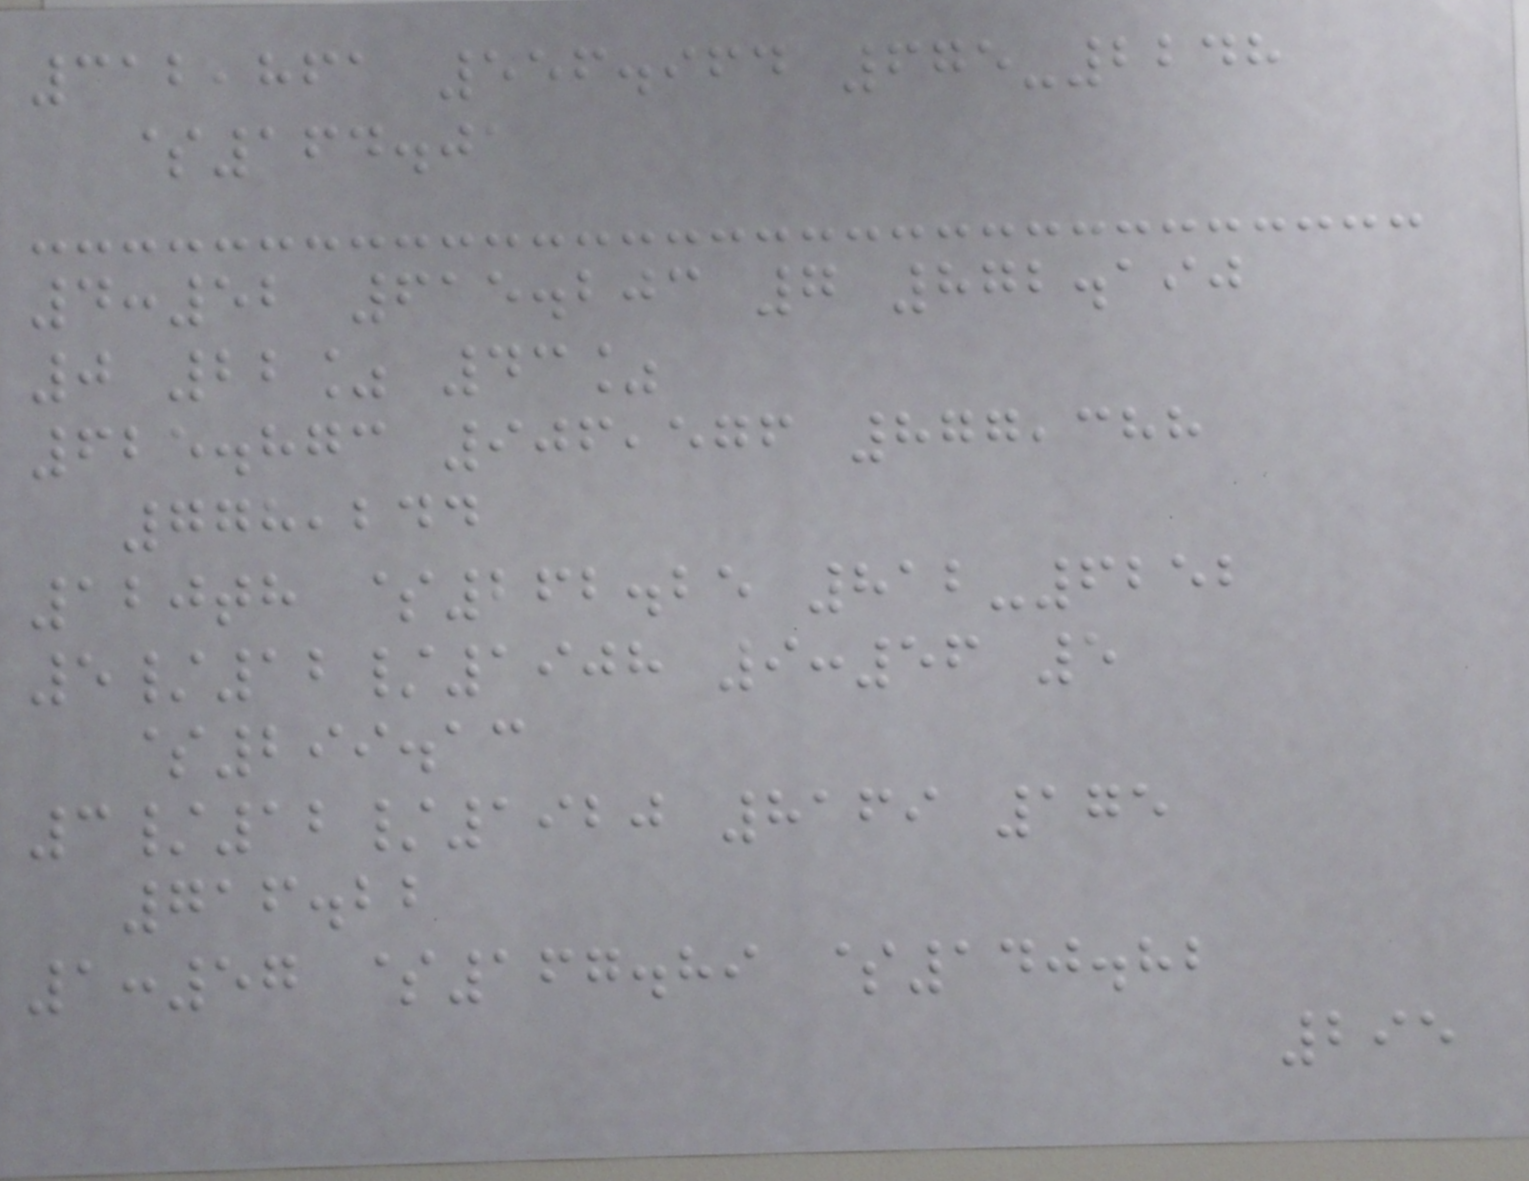312,861 556.964 675-2248
$164.01
4:52 615.203 7 872.190
0 22% 43%
625.873 906,576 877,388
778,244
120th $262.25 812-6252
5/12/1908 9:56 5
$299.13
3/12/1920 8169 175
716.22
1:57 $167.89 $140.82
295
